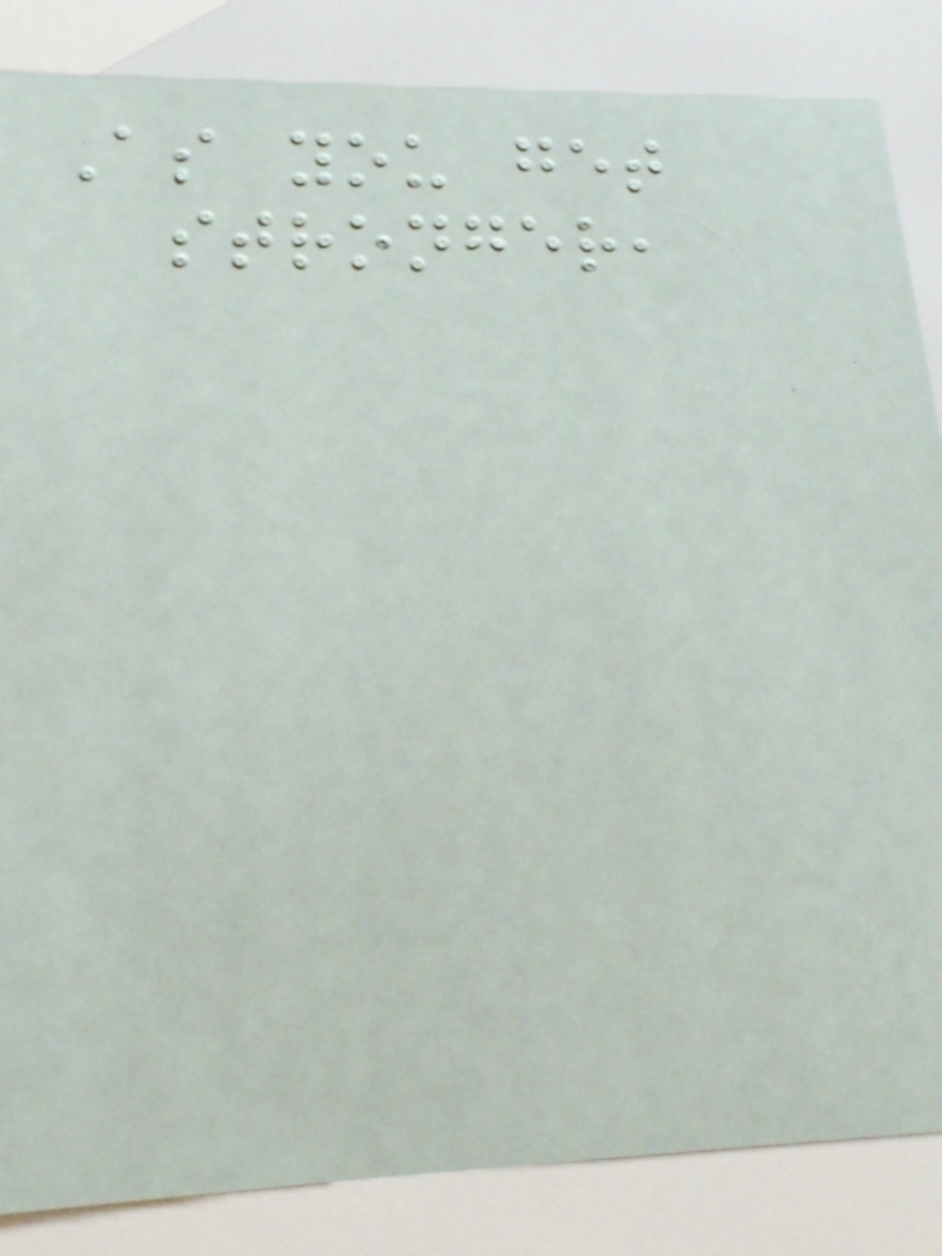As you get
stronger,
